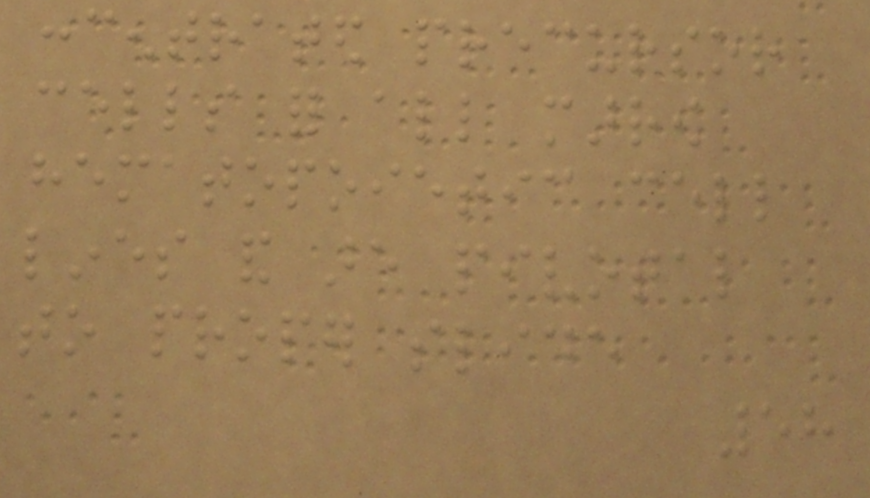concentrated precursor
cells for all marrow
hematopoietic cell
lines and are pivotal
to proper slide
58
